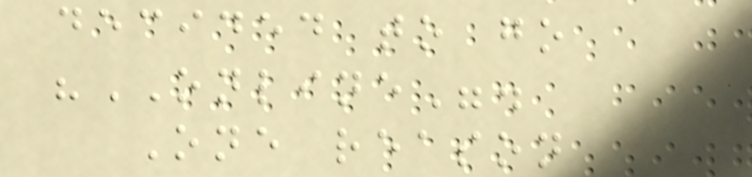decided to go
"ONLINE".
One reason
